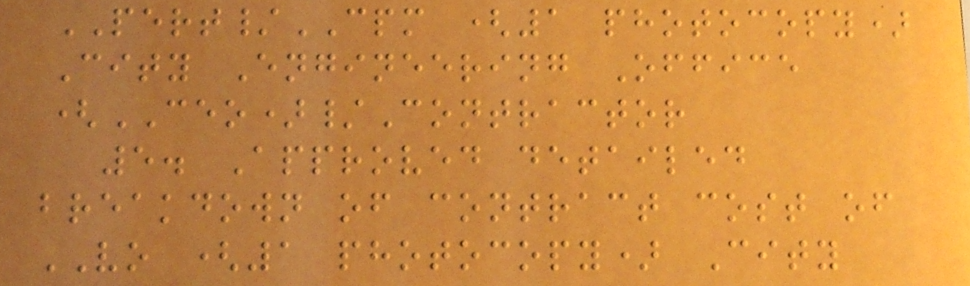PERT/CPM (1 photocopy)
City Engineering Office
(CEO)/Contractor
5. Approved detailed
breakdown of contract cost of
VO (1 photocopy) City
